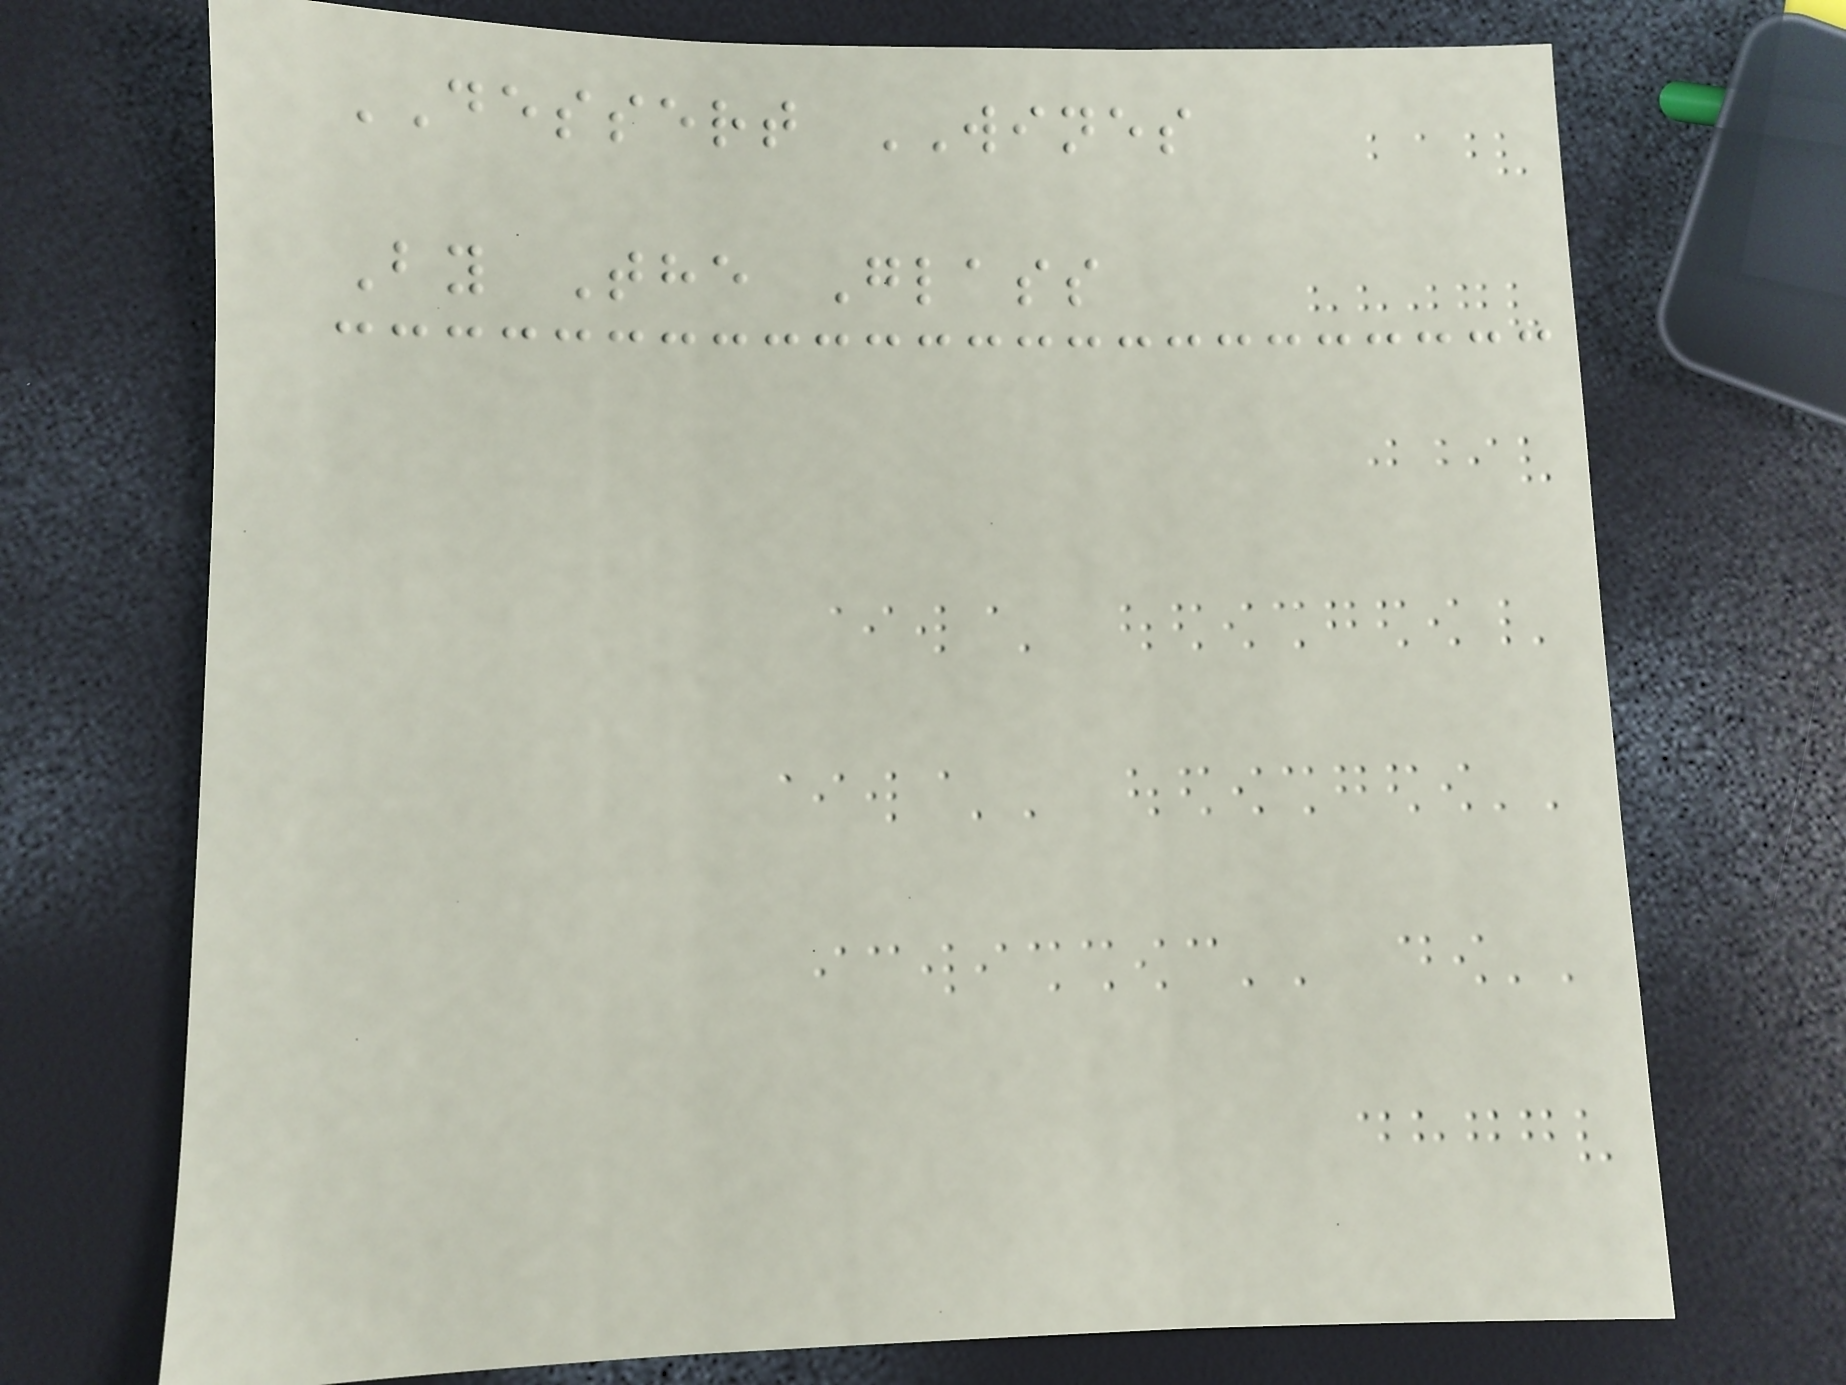DESSERT WINES
By The Glass
